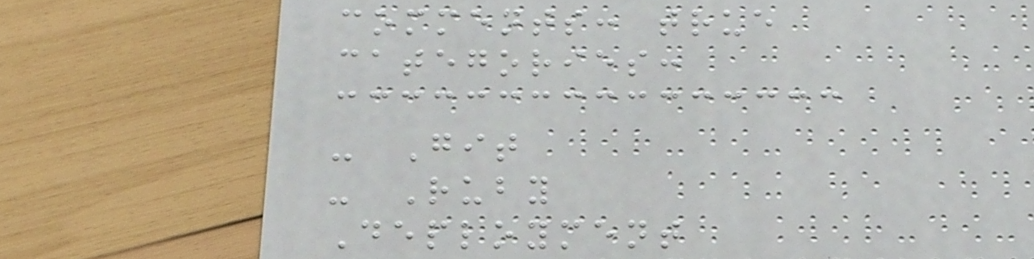comments: true
categories:
- Git
- Ruby
Deployment
